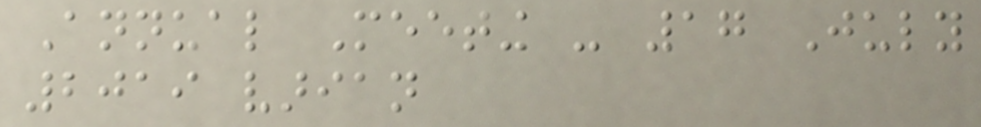Annual Meeting - 17 July
2019 varian
